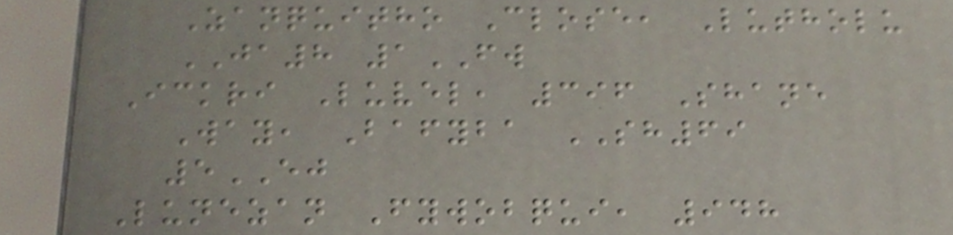Zanquitho Close, Lutholu
JA8 1FW
Ickri Luvel, 396 Shane
Way, Bafyba SH69
5EJ
Lunezan Fywobqui, 948
